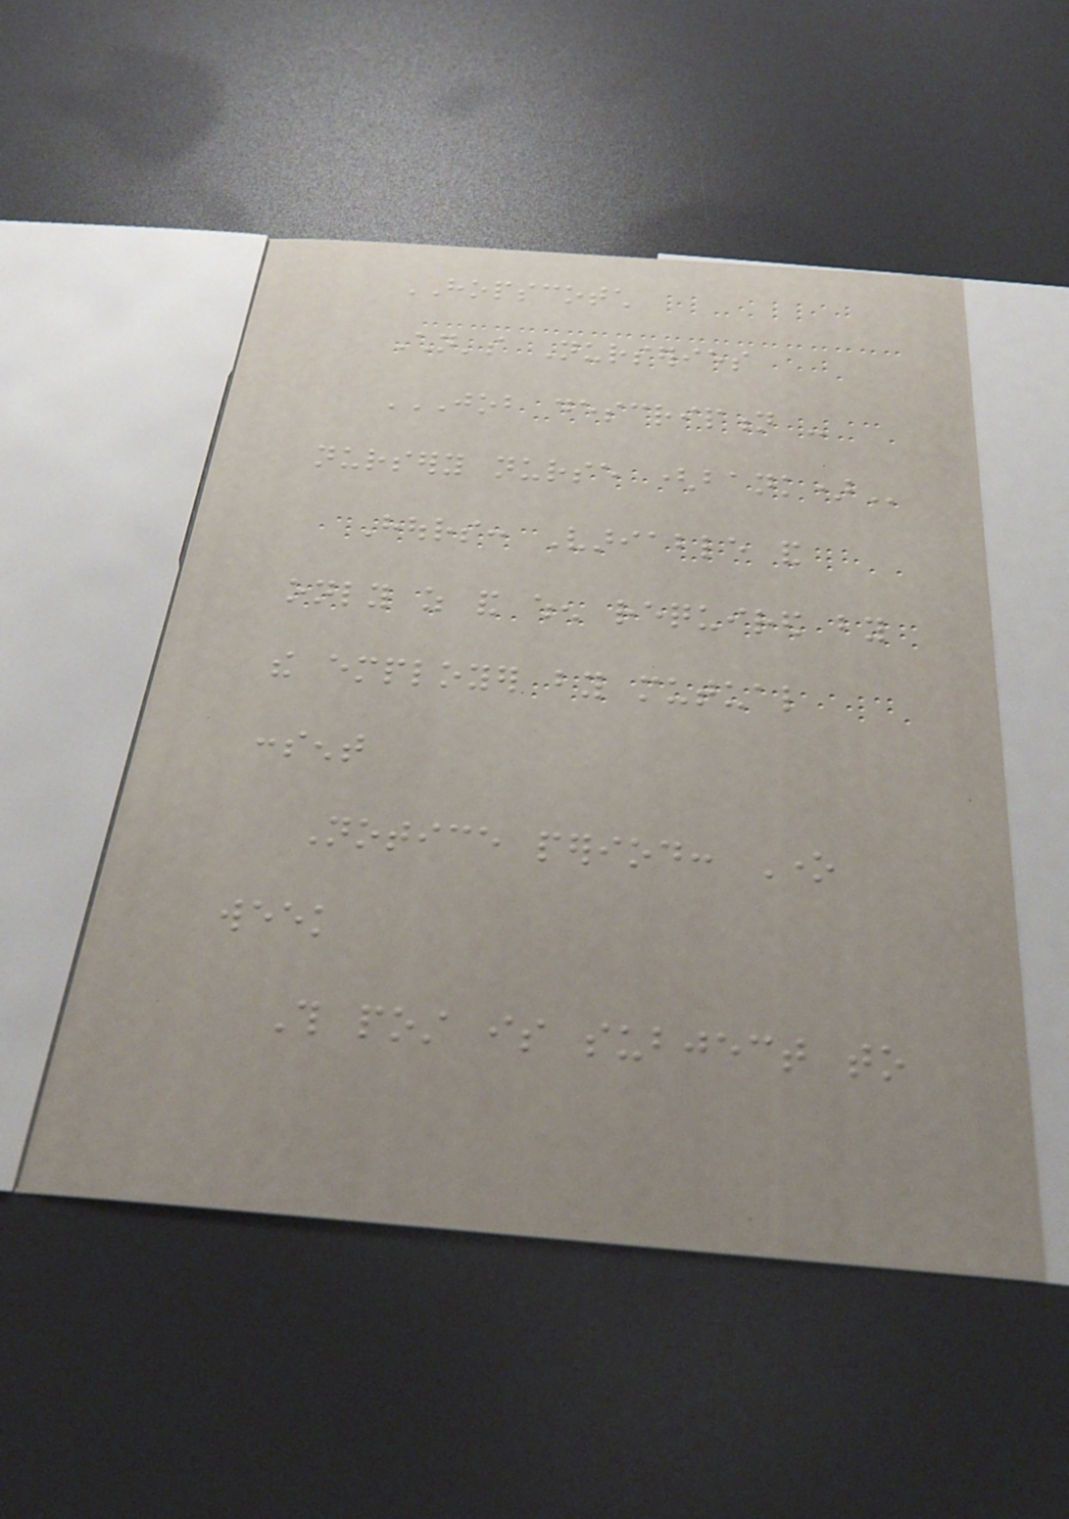HOPSCOTCH
Children's Nurseries
JOB DESCRIPTION -
NURSERY NURSE (BANK)
Hours: Variable and
only as and when required by
the employer by mutual
consent
Notice period: One
week
This post is subject to
